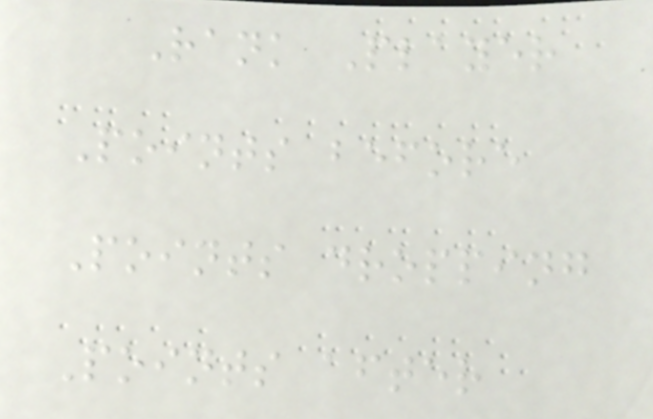Rank Player
Points before
Points dropping
Points after
